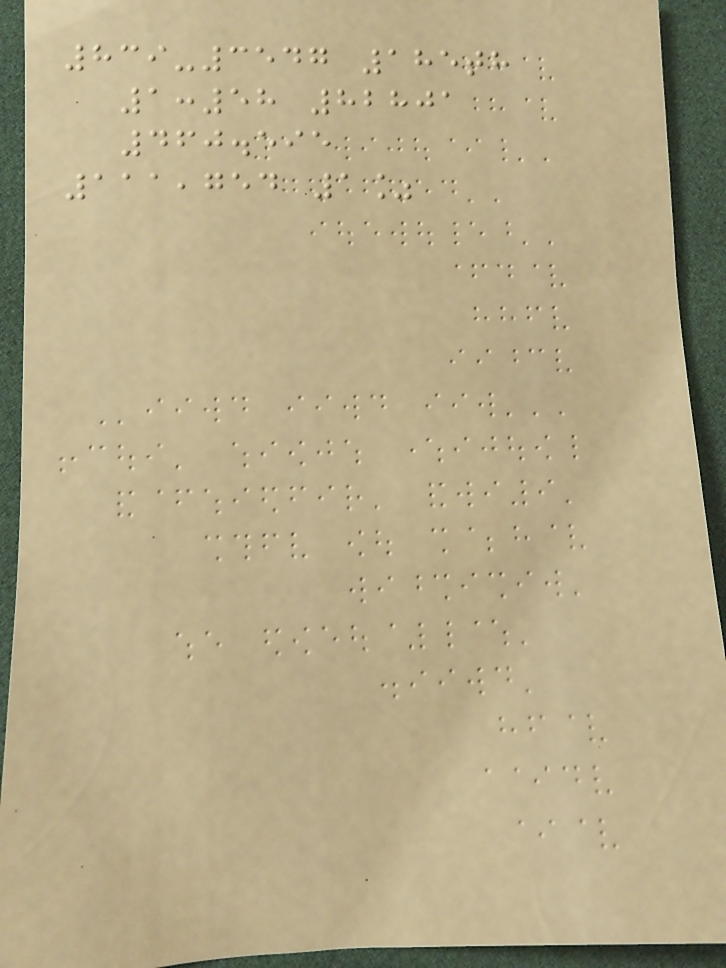839-3547 185th
1:58 82801
460.595
111,754 1%
